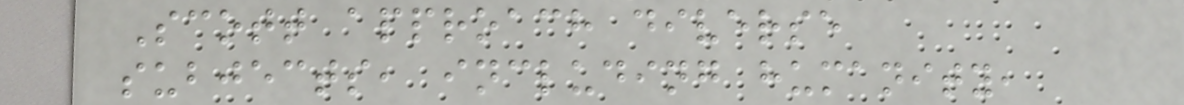Scott approach diverse
subjects, including humanity,
